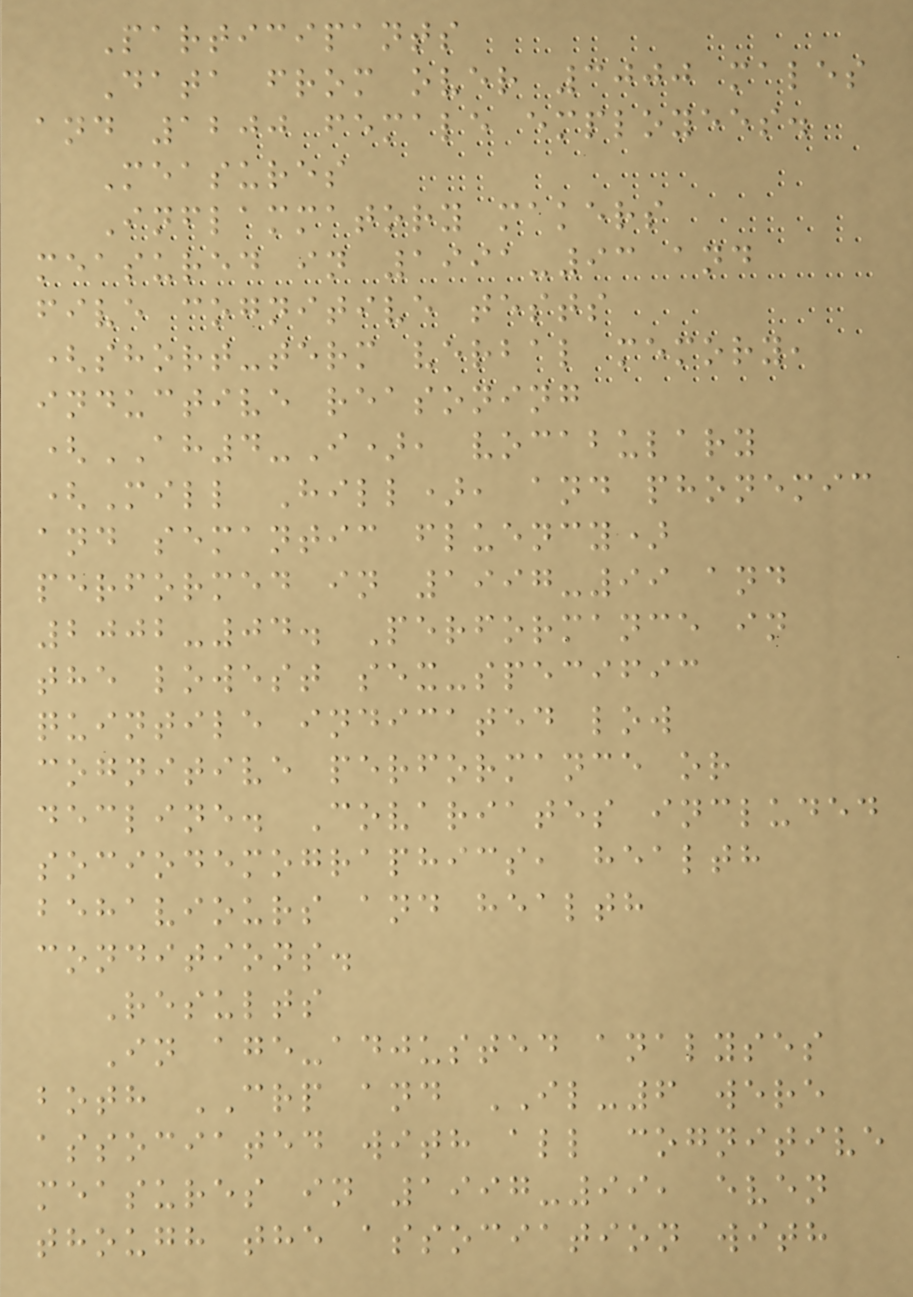Participants
Data from over 3000 males
and 1200 female employees.
Measures
Inflammatory makers
measured in 1991-93 and
five cognitive tests
(short-term verbal memory,
inductive reasoning
(AH4-I), vocabulary
(Mill Hill), and phonemic
and semantic fluency)
performed in 1997-99 and
2002-04. Performance in
the lowest sex-specific
quintile indicated low
cognitive performance or
decline. Covariates included
sociodemographics, health
behaviours and health
conditions.
Results
In age-adjusted analyses
both CRP and IL-6 were
associated with all cognitive
measures in 1997-99, even
though the association with
